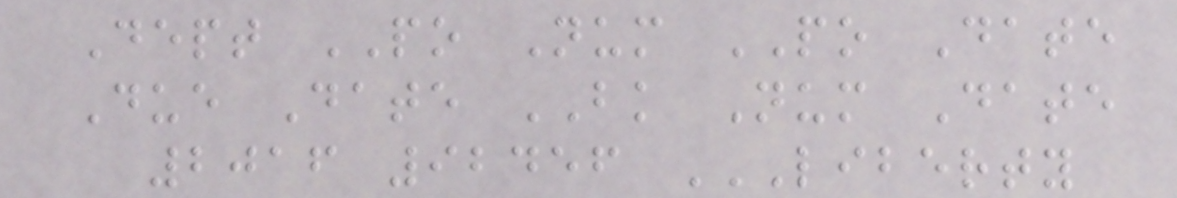Dept PO Num PO Date
Due Date BK Num Date
2016 92456 LIBERTY
